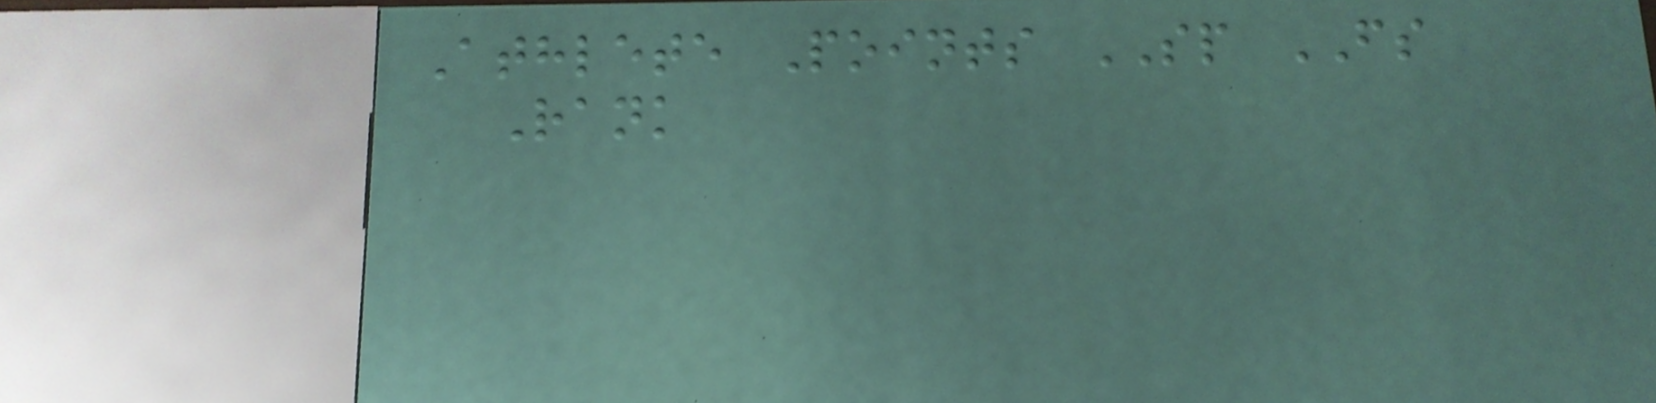Athlete Points SP FS
Rank
